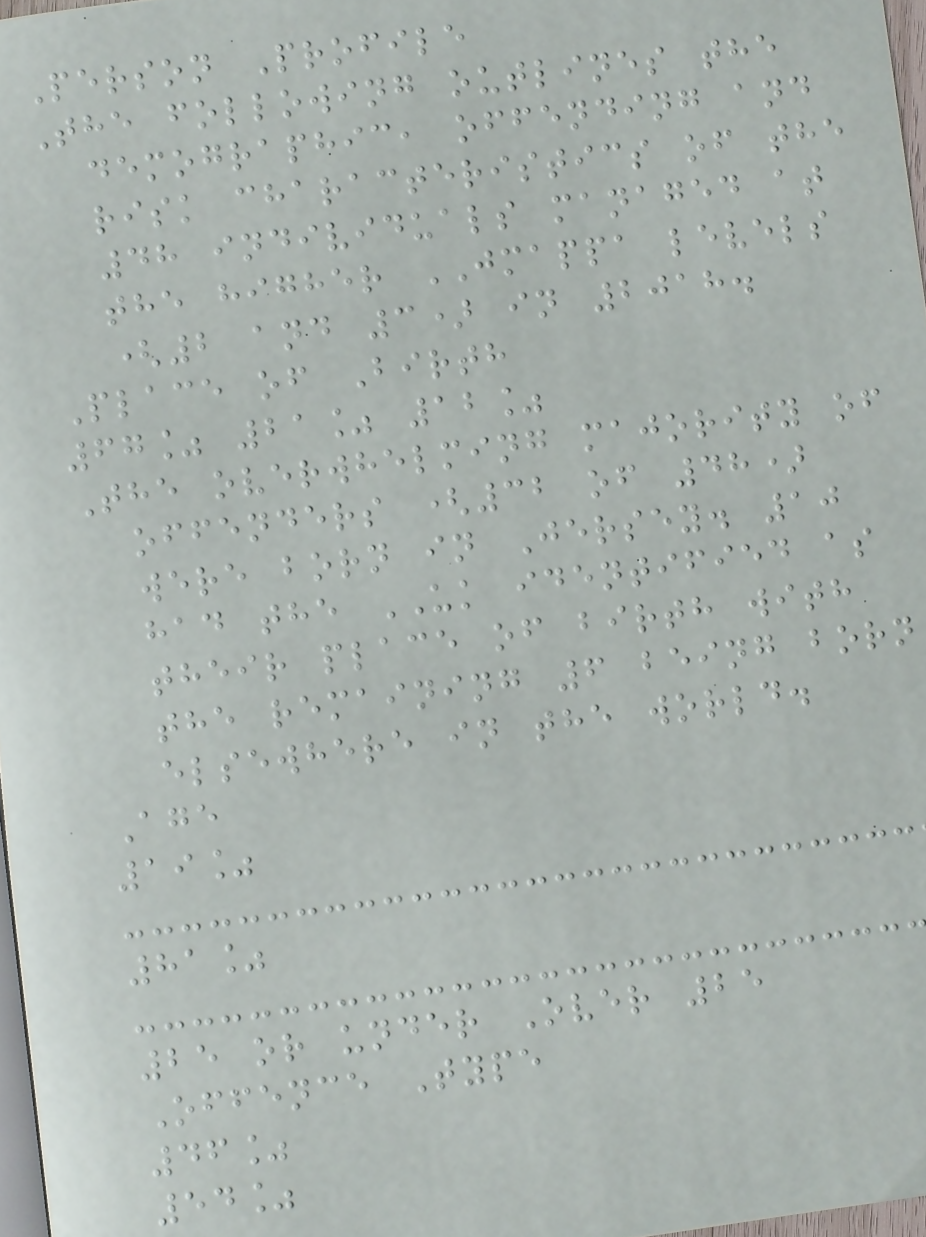Person Profile
The following outlines the
demographic, offending and
risk characteristics of the
48 individuals managed at
the higher JMAPPA levels
(2 and 3) in 2018.
Place of Birth
67% 21% 12%
The overwhelming majority of
offenders (32 of 48)
were born in Jersey. 10
had the UK identified as
their place of birth with
the remaining 6 being born
elsewhere in the world.
Age
19%
81%
25 or under Over 25
Offence Type
46%
54%
